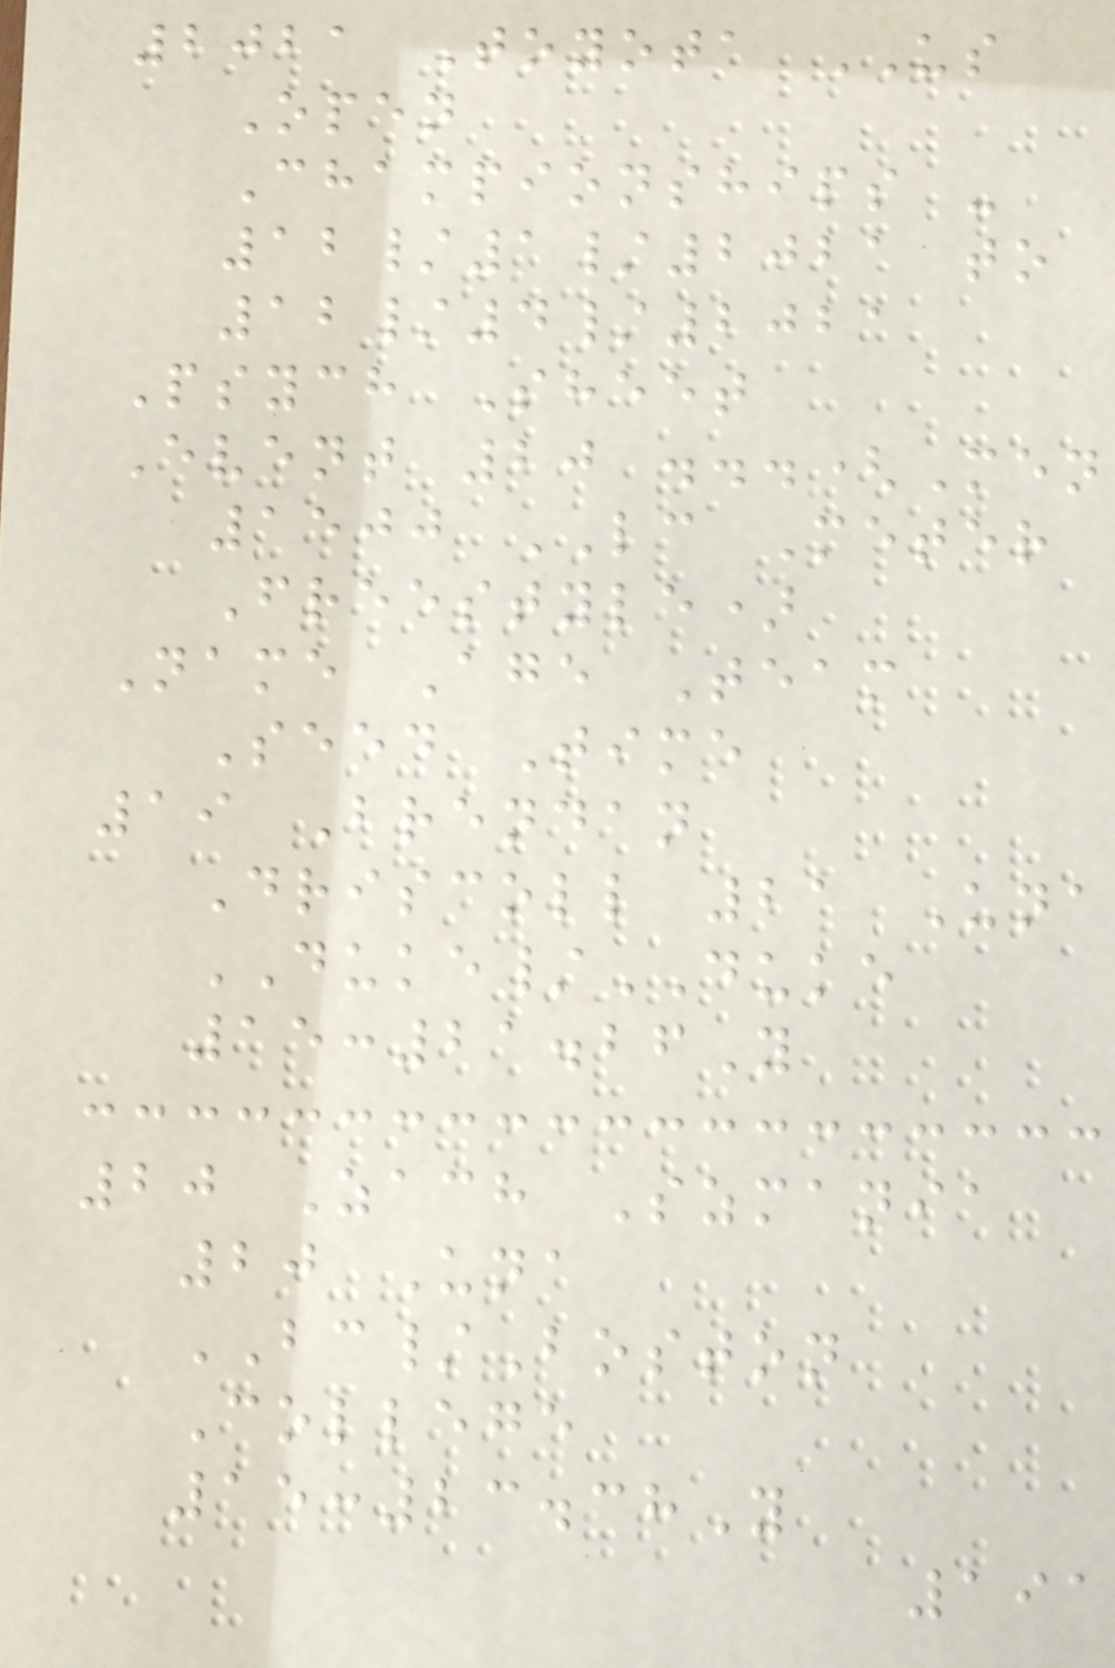2021 Toyota US
Open
Championships -
12/1/2021 to
12/4/2021
Psych Sheet
Event 20 ...(Men
1500 LC Meter
Freestyle)
Name Age Team
Seed Time
19 Brendan
Driscoll 21 Una
DUKE/DUKE
15:21.26Y
20 Zach Szmania
20 Una
BC/Boston
College
15:23.38Y
191
